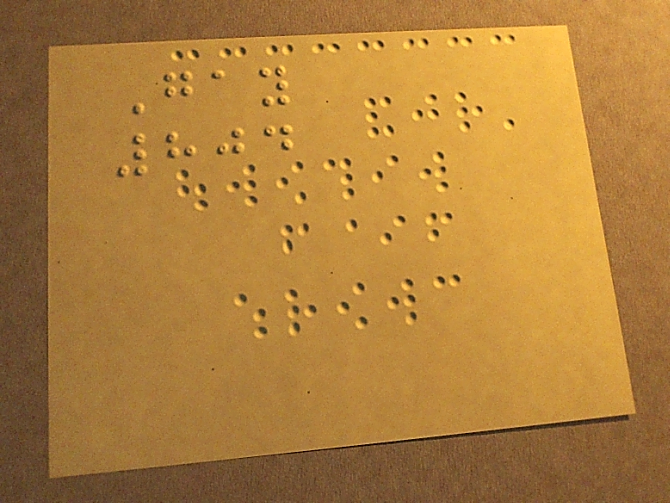Gay
804
